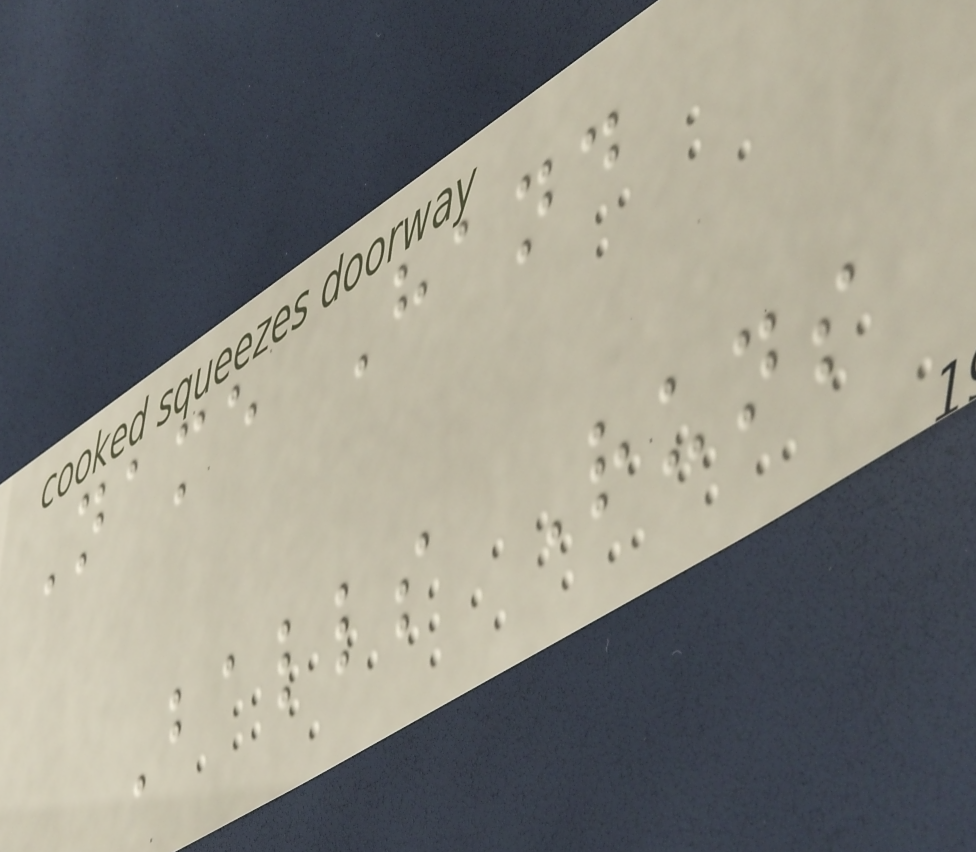Name Hand
Balls Runs
